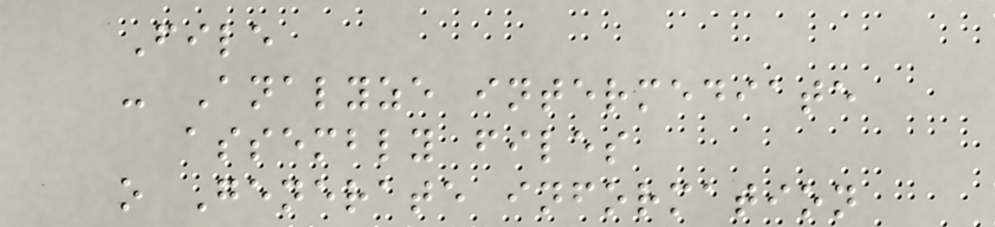File
- Analyze intermediate
assembly files
o Generate information
